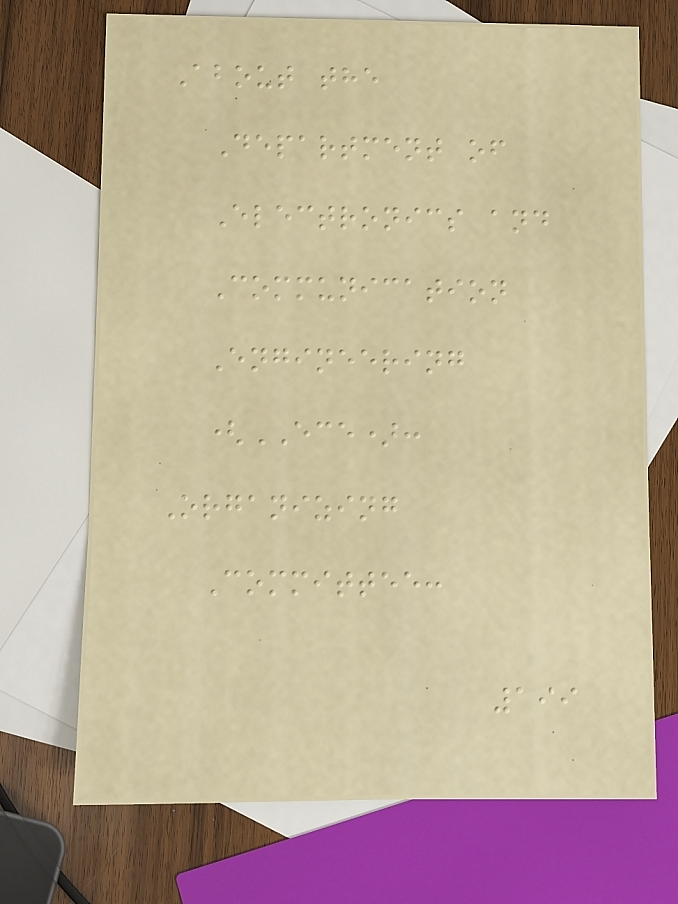About the
Department of
Electronics and
Communication
Engineering
(ECE):
Organizing
Committee:
199
